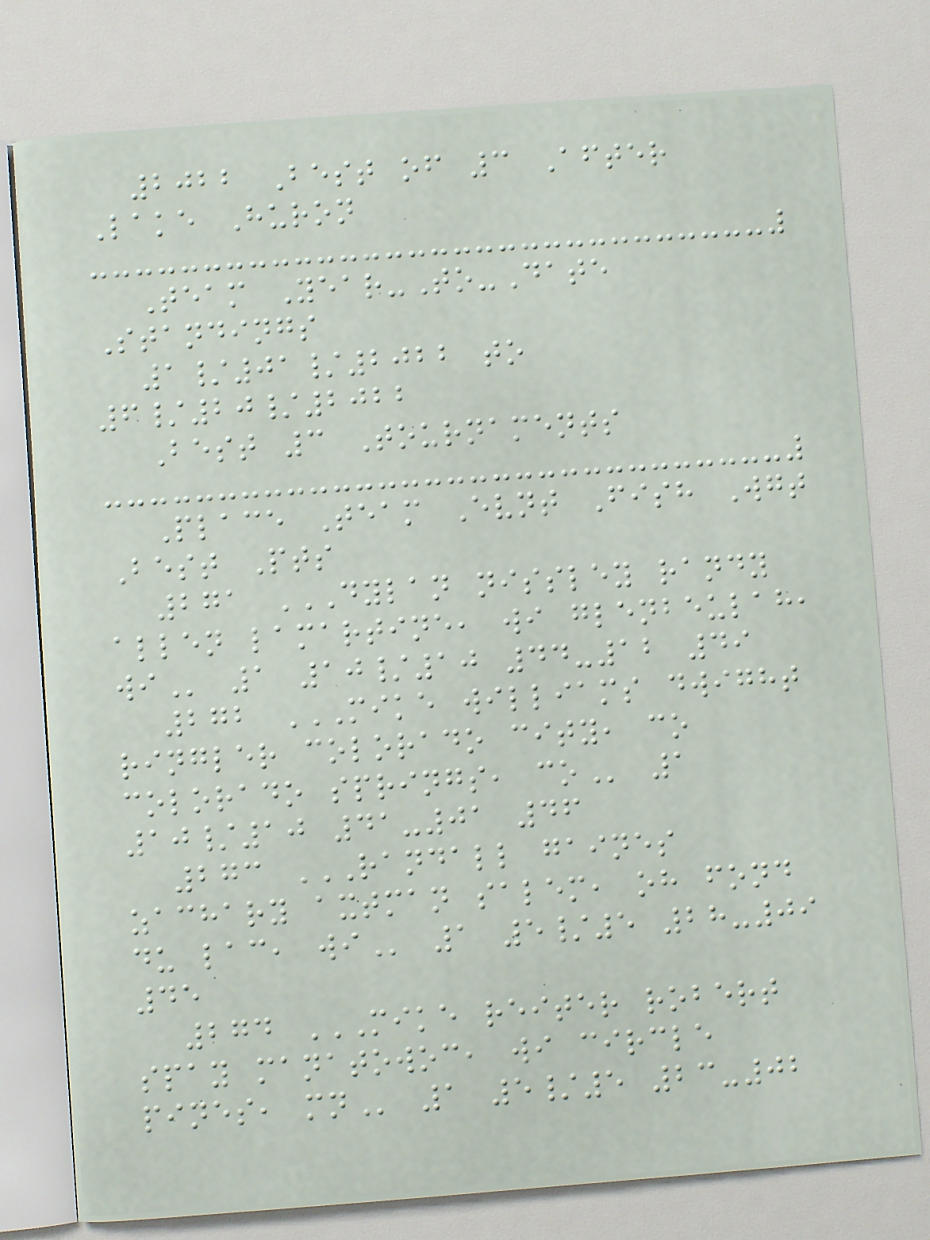2022 Best of 3 After
Lake Huron
Team Year-To-Date
Standings
1/01/2022 to
6/20/2022
Best 3 Tournaments
Place Team Evnt Fish Wgt
Best Pts
271 DYLAN NISSLEY RANDY
ALLEN LAMARTINE, WI GLENBEULAH,
WI 1 10/10 44-12 49
272 MIKE WILLIAMS DWIGHT
RINGLER COLORADO CITY, CO
COLORADO SPRINGS, CO 1
10/10 41-01 46
273 RANDALL GAINES
ZACHARY AXTMAN SALEM, OH FOND
DU LAC, WI 1 5/5 28-09
45
274 MIKE REITER ROBERT
SPAY MANATOWOC, WI CIRCLE
PINES, MN 1 5/5 23-02
